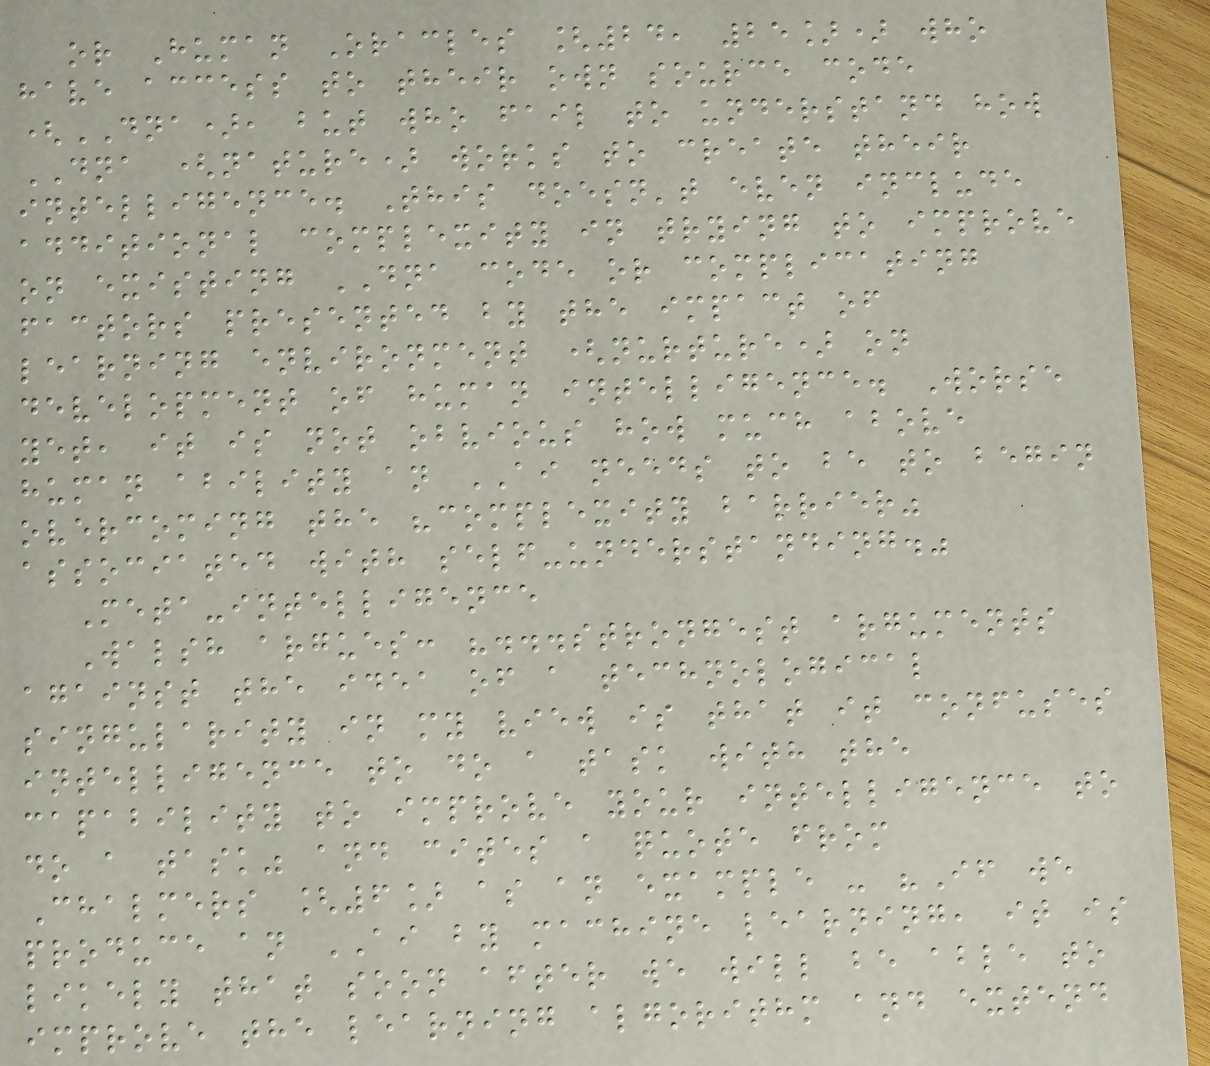or Human Oracles [24, 25]) who
have access to their own source code
(DNA), but who fail to understand how
DNA (nature) works to create their
intelligence. This doesn't even include
additional complexity in trying to improve
on existing DNA code or complicating
factors presented by the impact of
learning environment (nurture) on
development of human intelligence. Worse
yet, it is not obvious how much above
human ability an AI needs to be to begin
overcoming the "complexity barrier"
associated with self-understanding."
Meta-intelligence
Walsh argues: "...strongest arguments
against the idea of a technological
singularity in my view is that it confuses
intelligence to do a task with the
capability to improve your intelligence to
do a task" and cites a quote from
Chalmers [6] as an example - "If we
produce an AI by machine learning, it is
likely that soon after we will be able to
improve the learning algorithm and extend
